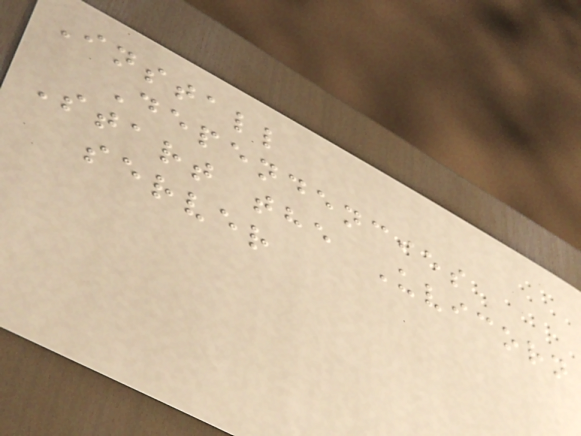Install
Dependencies
Start the Uvicorn
server
